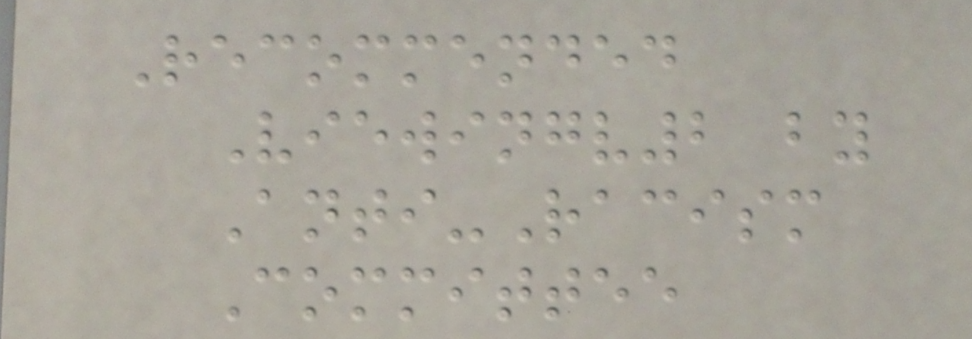Recommended
Viewingv2 by
Anti-Racism
Committee
